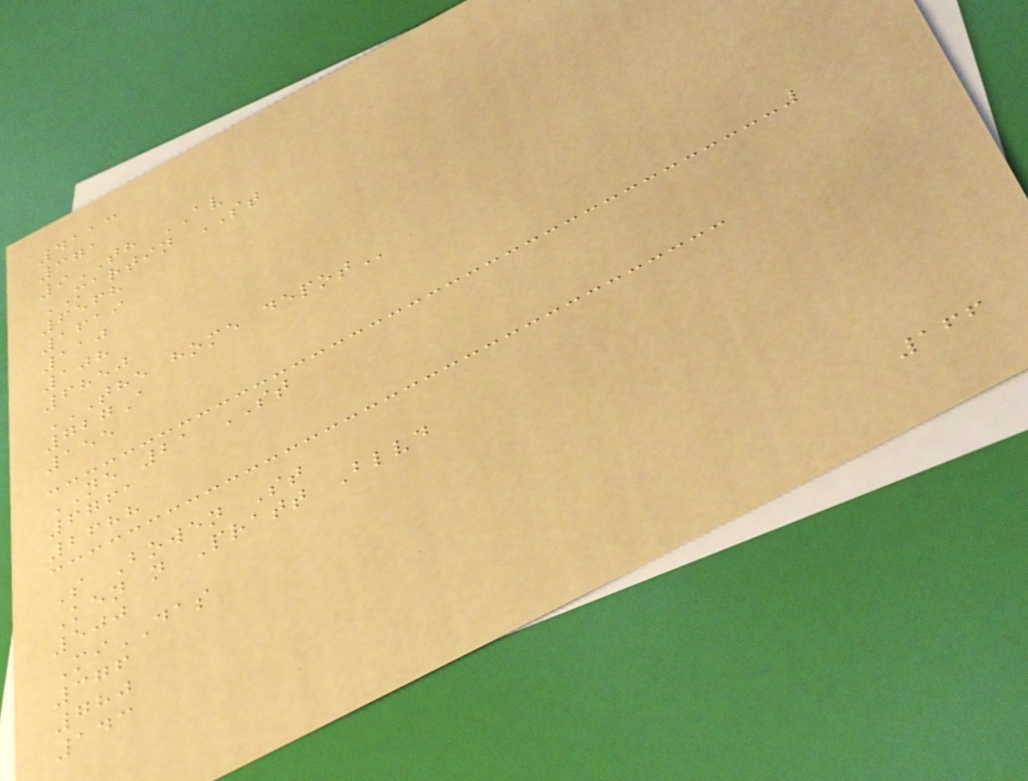4113
371
9TH AV
MARTIN ST
6568
1619
110
108
6850
THE HOME DEPOT
727A
155
NE 21 ST
6761
2688
S Bowen St
Ken n Pratt Blvd
500
MiDAS
376
780
143
166
